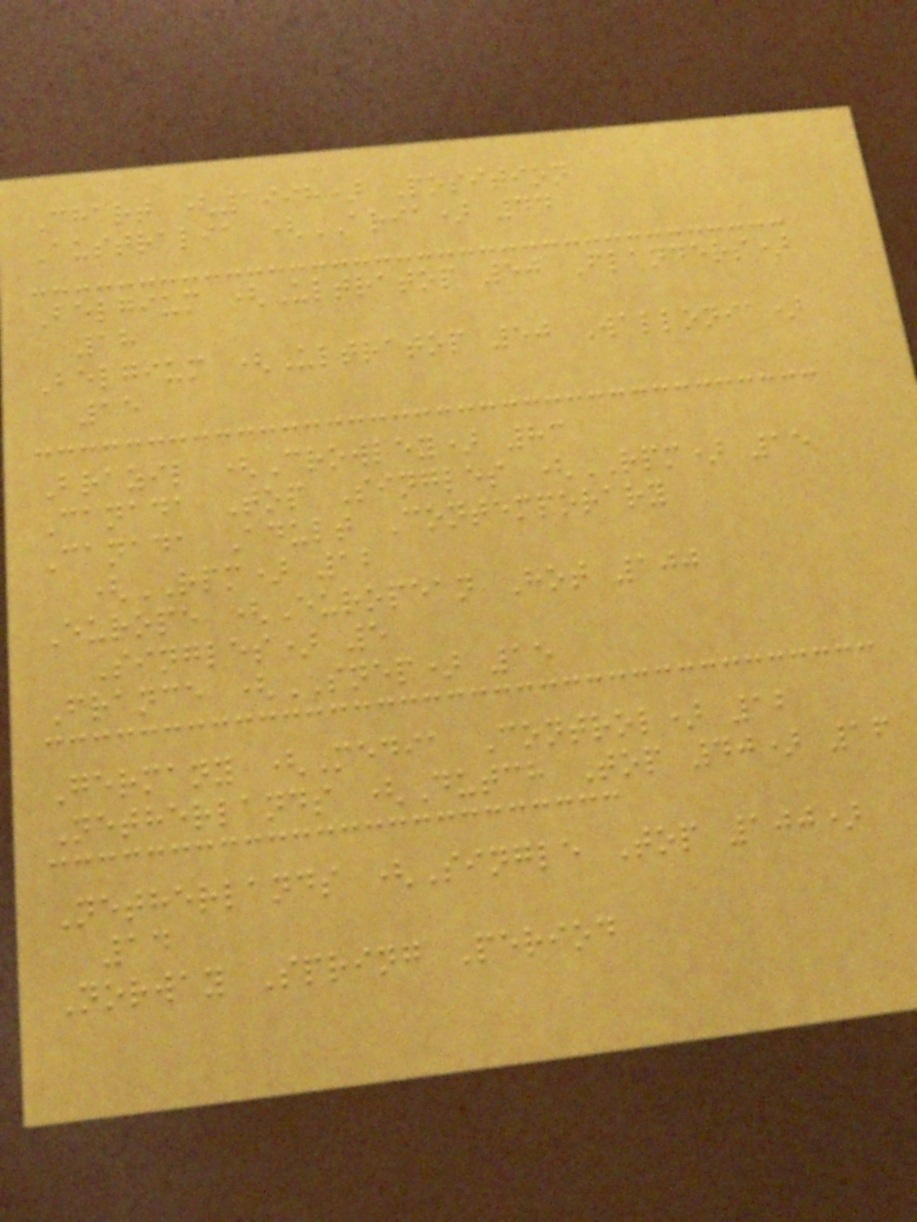Chart (1998) Position
Australia (ARIA) 44
Belgium (Ultratop 50 Flanders)
18
Belgium (Ultratop 50 Wallonia)
15
Brazil (Crowley) 83
Canada Top Singles (RPM) 15
Canada Adult Contemporary
(RPM) 12
Europe (European Hot 100
Singles) 5
France (SNEP) 15
Germany (Media Control) 12
Netherlands (Dutch Top 40) 16
Netherlands (Single Top 100)
14
Norway Spring Period
